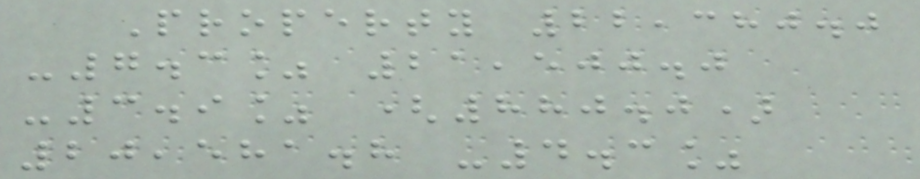Property 22,380.0
-7.3% 21,500.0
-3.9% (880.0)
20,581.8 -4.3%
